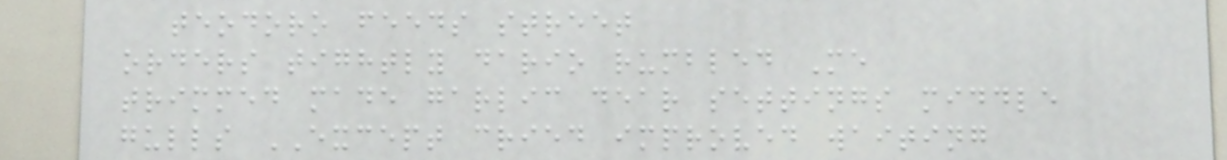teodoro feeds street
orders tightly dario rumbled Me
trimmed made garlic dear settings middle
gulls EXCEPT cried improved waiting
